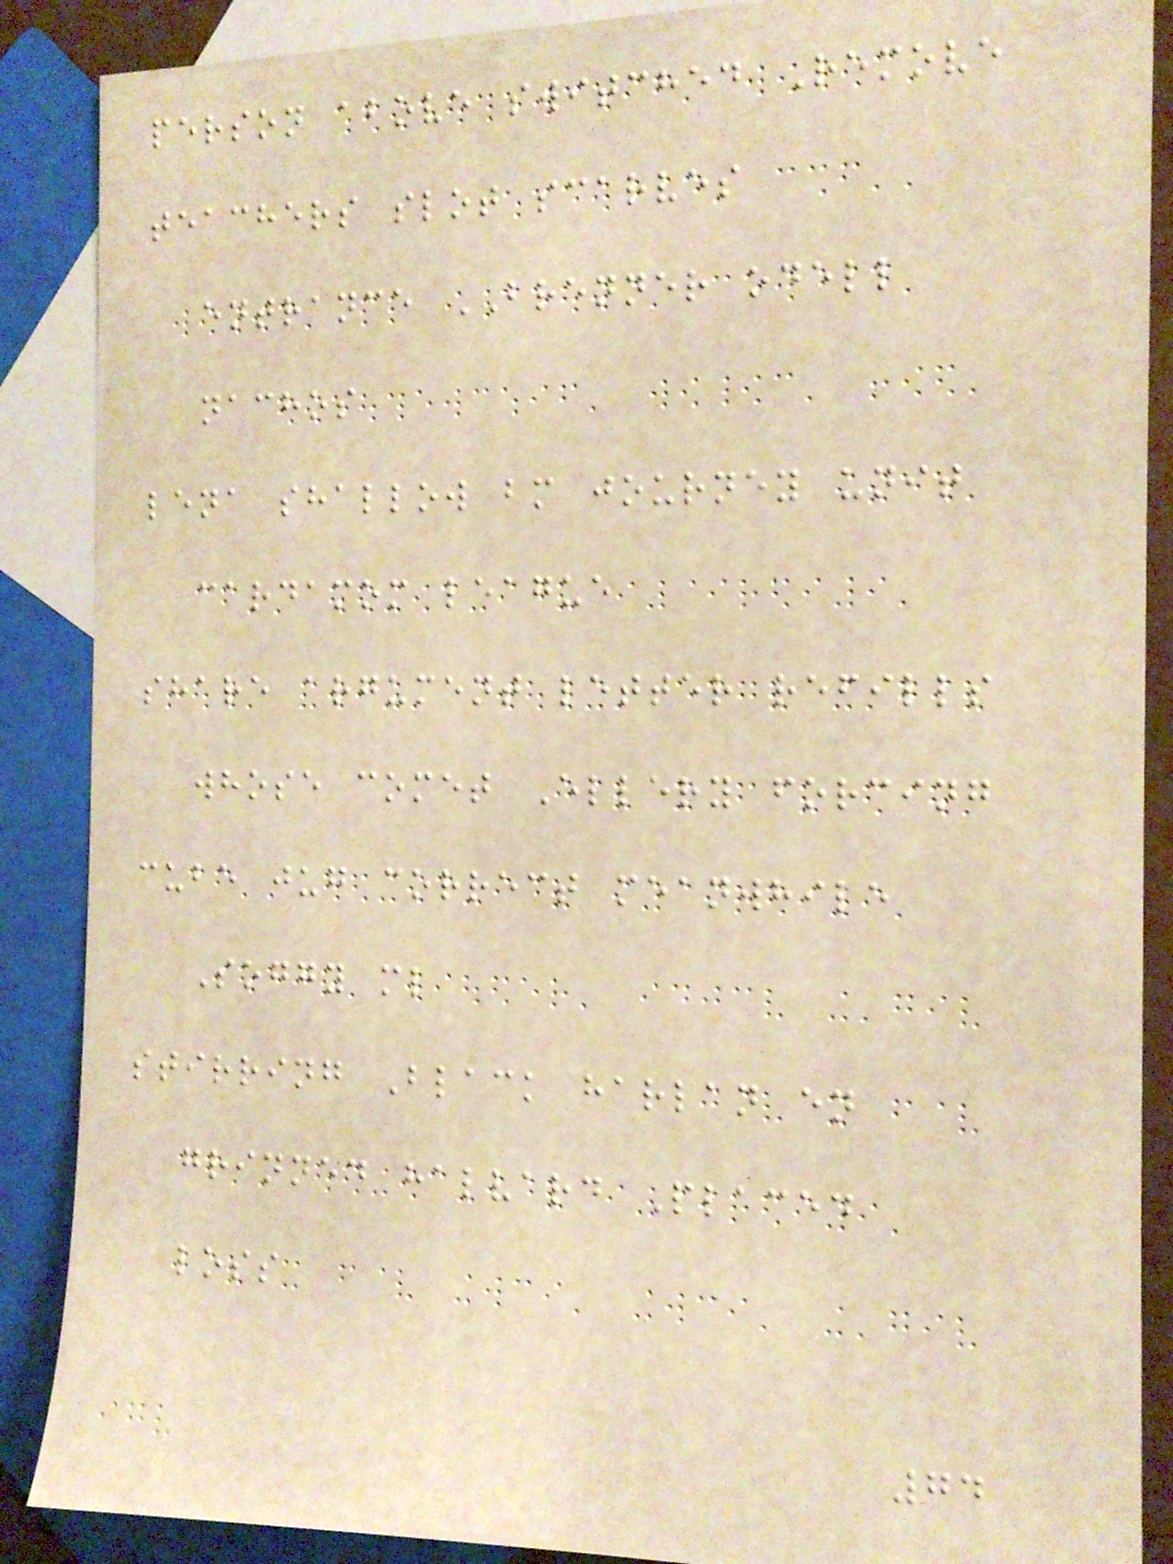person above switched Remove
teachers slot scarves
entrance BRENNER odell
nachos
lena shallow bm journey unit
cardamom league
share argument letter refills
whose comet Ellery forcing
cube jug correct meanwhile
Soggy ml
stirring Black harlan en
grinned halvard Placed
loss
74
